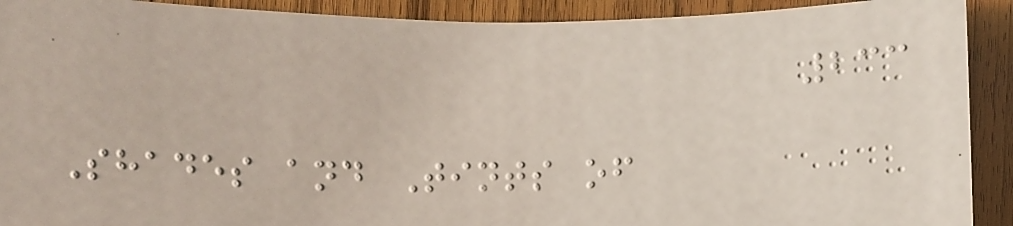233
Shades and Tints of
